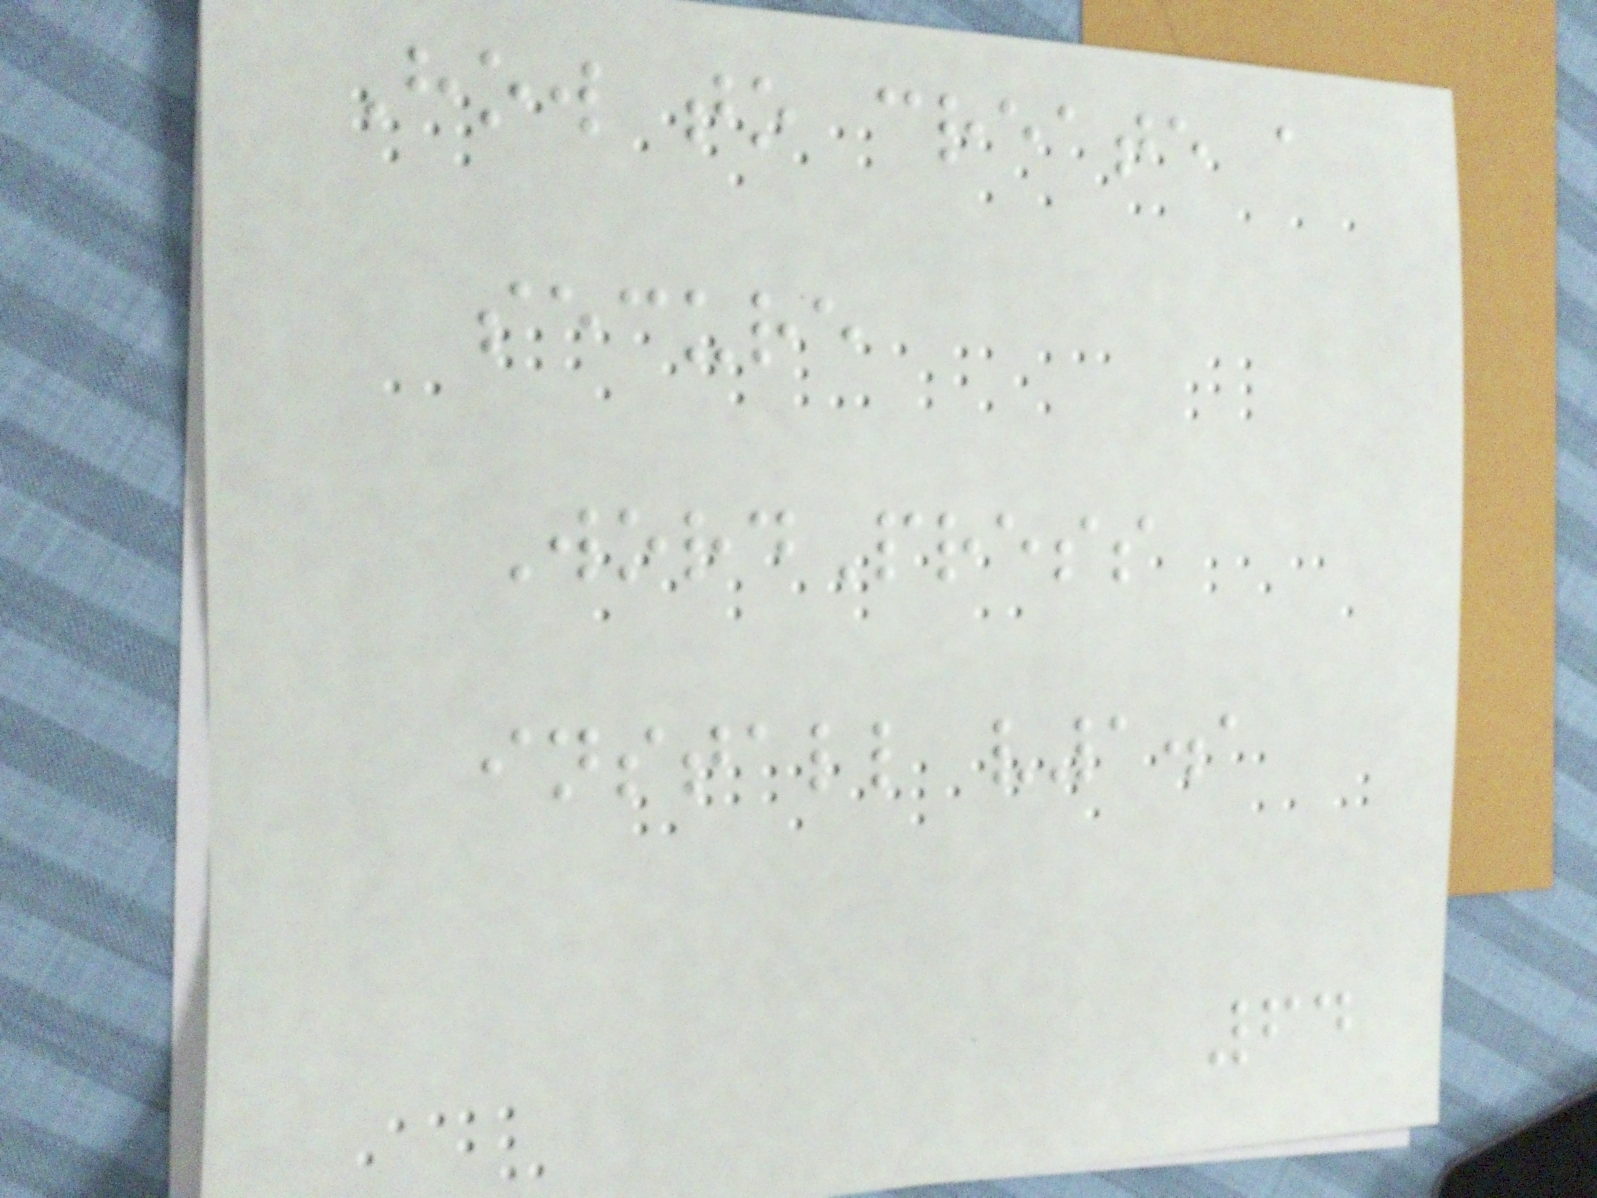How to create a
secure
WordPress
install v1.1
64
